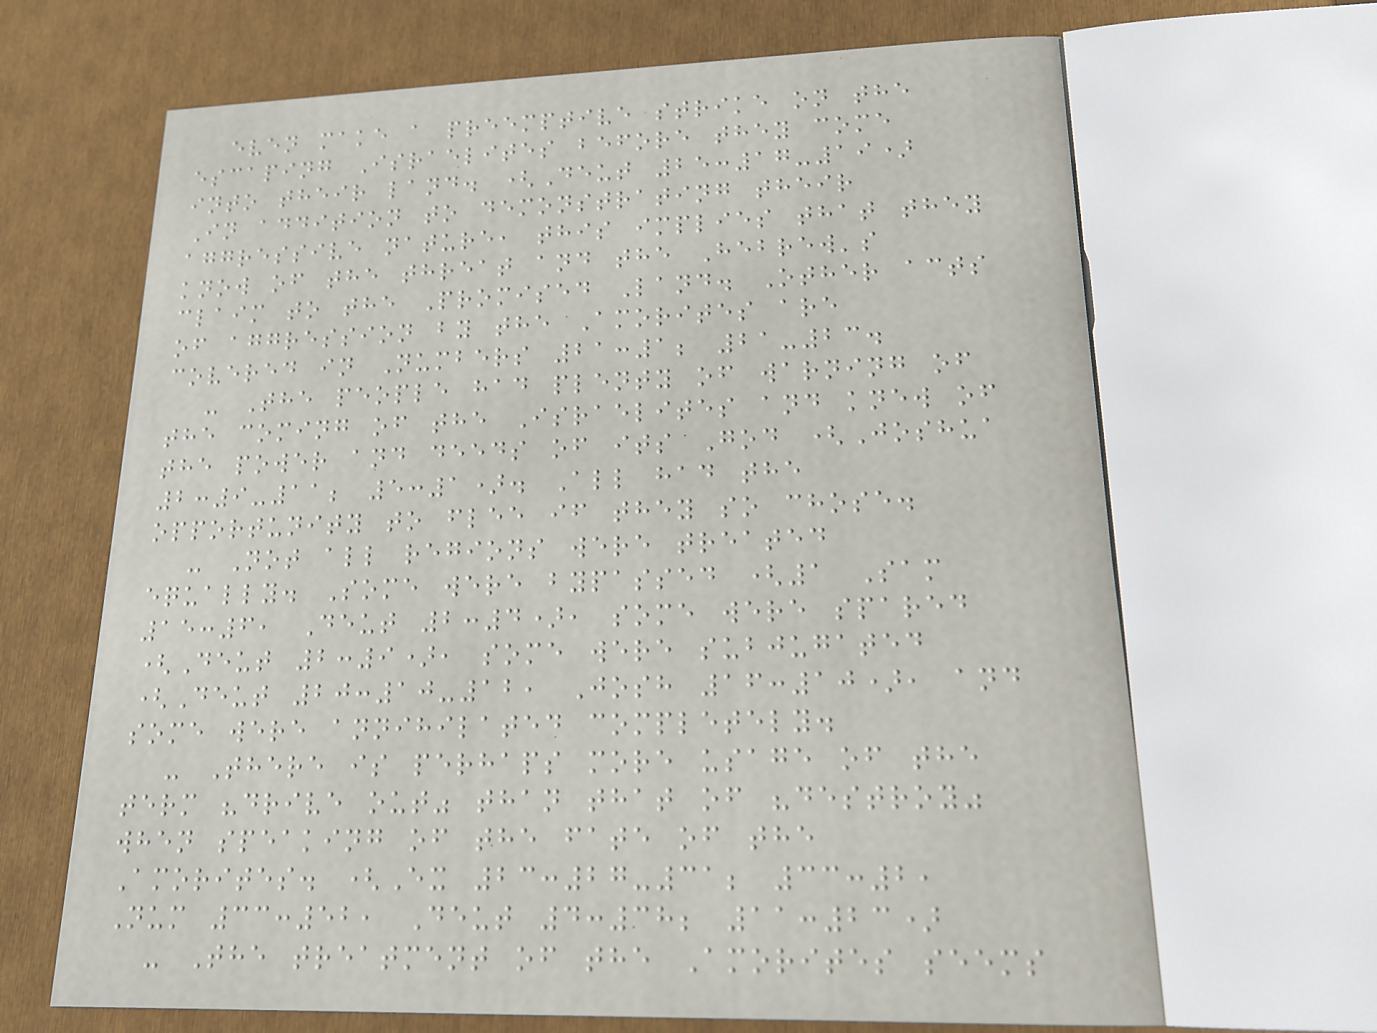even make a preemptive strike on the
escaping Israelites before they come
into their land. (Deut 25:17-19)
In addition to demonstrating their
aggressive nature, this implies that they
know of the threat and the Hebrew's
claim to the Promised Land. Other acts
of aggression by the Amorites are
covered in Numbers 21:1; 21-23.
- The people had plenty of warning of
the coming of the Israelites and knew of
the power and deeds of its God (Joshua
2:9-11; 5:1). All had the
opportunity to flee if they so chose.
- Not all regions were treated
equally. Some were bypassed (1 Sam
15:6, Deut 2:4), some were spared
(Deut 2:9), some were subjugated
(Deut 20:10-12, Josh 16:10), and
some were annihilated completely.
- There is perhaps more usage of the
term "drive out" than that of "destroy"
when speaking of the fate of the
Amorites. (Ex 23:27-31; 33:2,
Num 33:52, Deut 4:38; 11:23)
- The treatment of the Amorites seems
